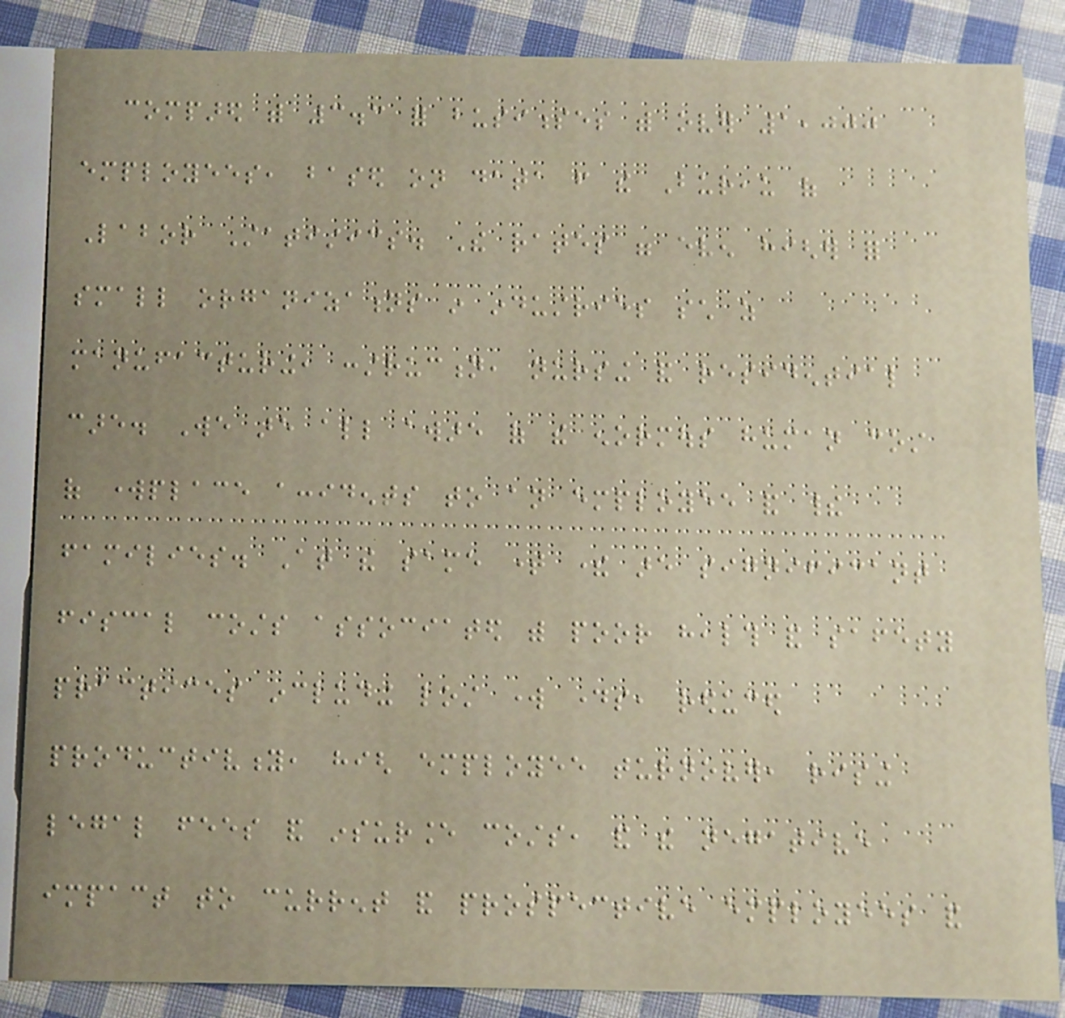compared with 3.3 for businesses with over 1,000
employees, based on data from the Bureau of
Labor Statistics. The rates were even higher for
small organizations in industries such as
manufacturing, construction, nursing and residential
care. We are all aware of the enormous human cost
of workplace accidents to an employee and their
families. At the same time there are significant
fiscal costs associated with poor health and safety
practices including lost work days, reduced
productivity, high employee turnover, rising
legal fees and insurance costs, and the negative
impact to current and prospective employees and
